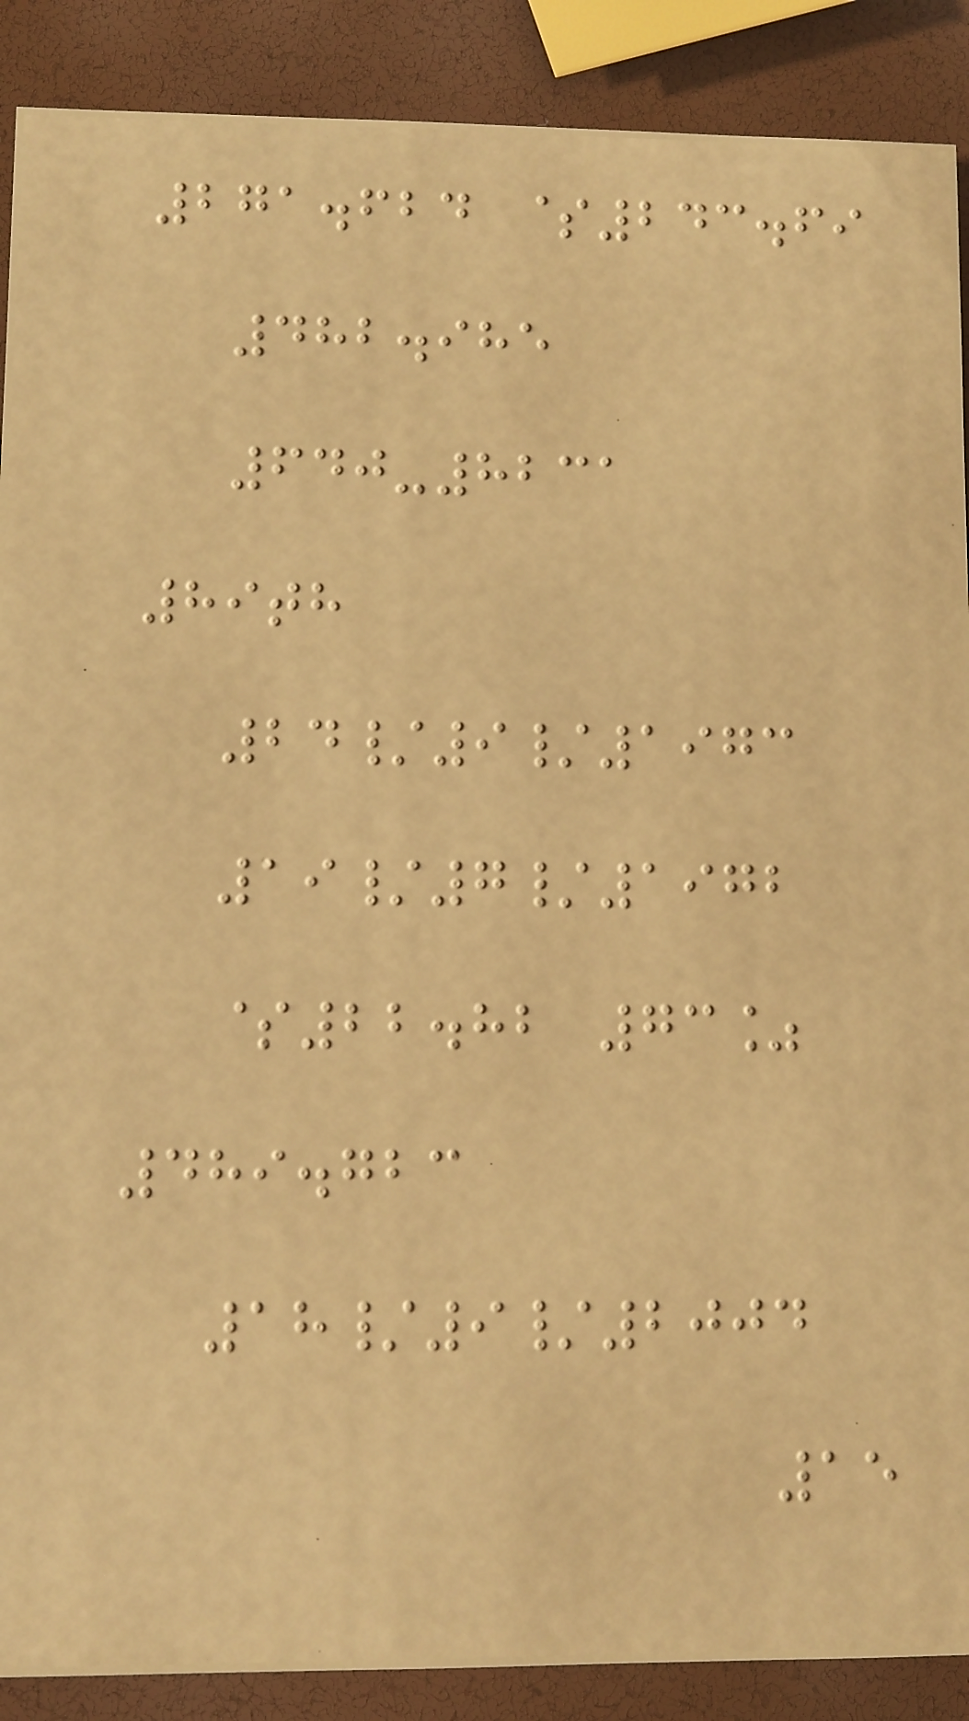271.624 $243.69
482.985
640-8231
89th
24/9/1973
19/7/1972
$22.82 73%
489.723
18/9/2004
15
